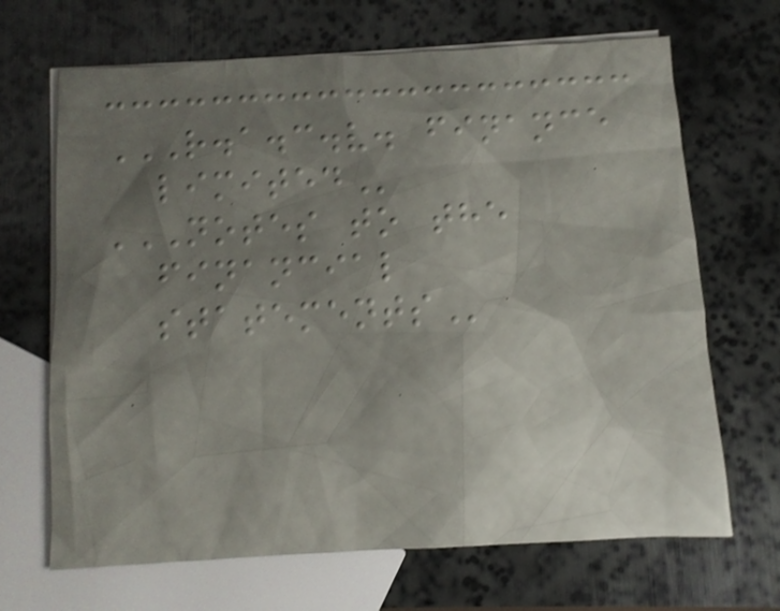R.A.C.V. FINANCE
LIMITED
NOTES TO THE
FINANCIAL
STATEMENTS
